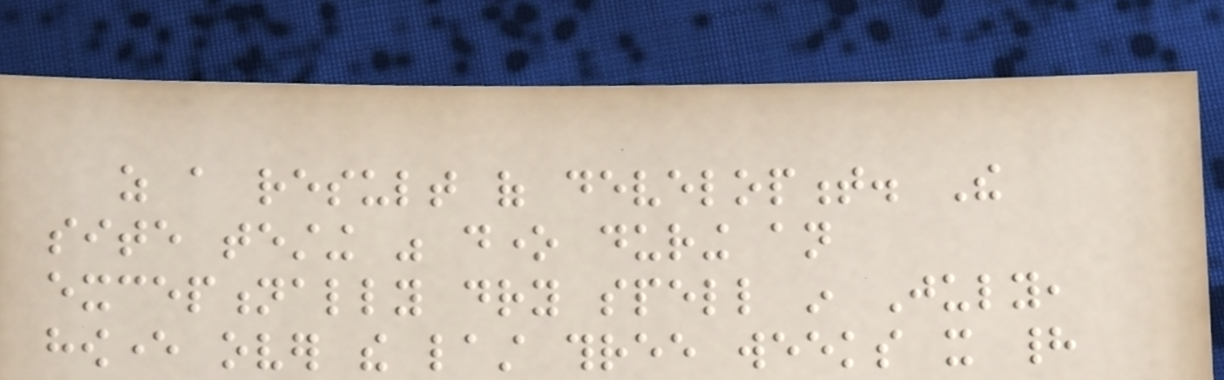as a result of development. The
site testing was done during an
exceptionally dry spell in July,
however over the last three weeks it had
